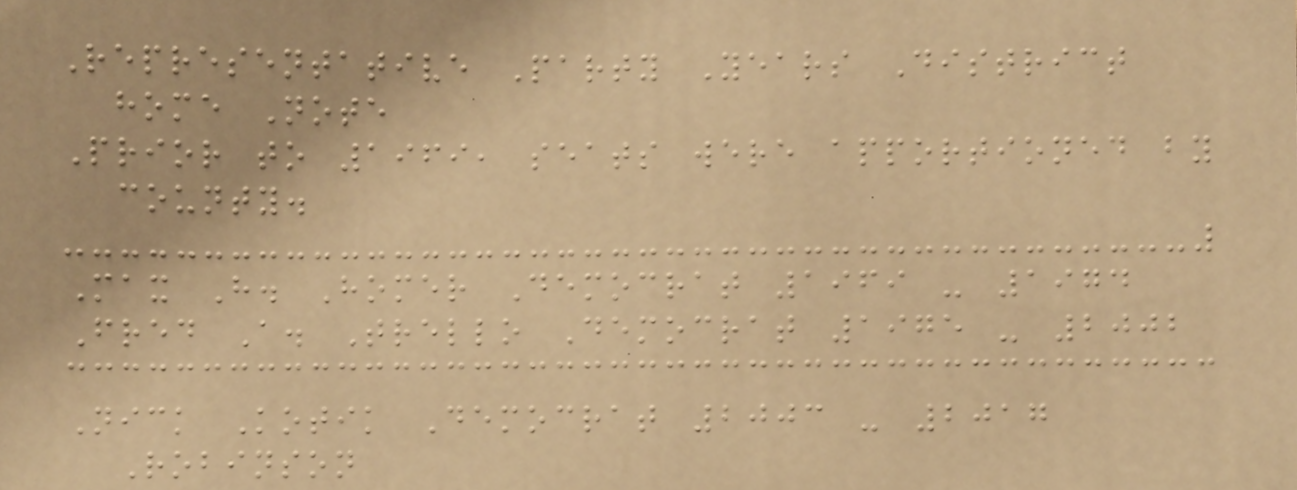Representative Party Years District
home Note
Prior to 1969, seats were apportioned by
county.
Max H. Homer Democrat 1969 - 1974
Fred A. Trello Democrat 1975 - 2002
Nick Kotik Democrat 2003 - 2017
Robinson
